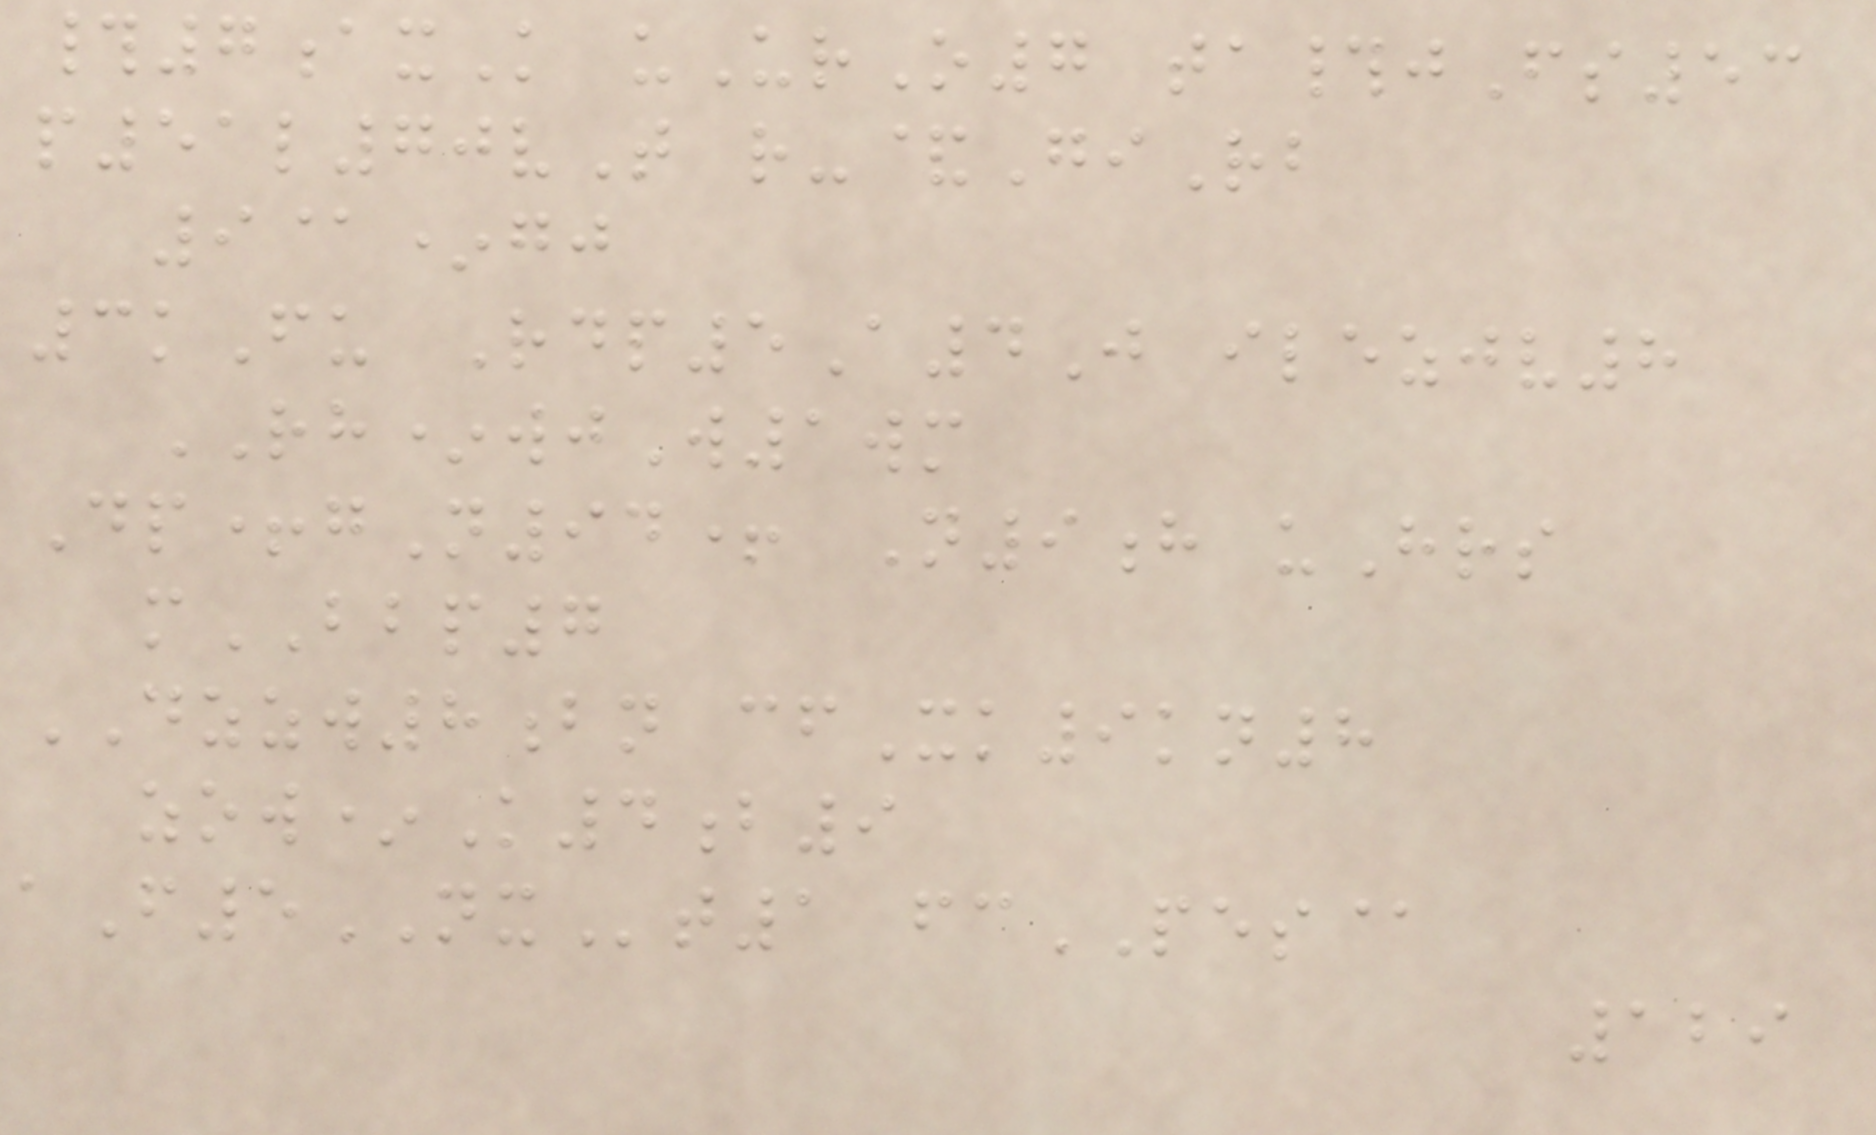#7axK uUrO7 ta#jFs53
p51l70vT r-&GiRb
9@*gj
3kFu Rdp5A4J ilezjv8
RH*wjW1wm
Dp+gN94+ N9h uHrs
mBBP7
DZZW8bn cfXk9kn8
zow*K4b9
aF5NXt1 fcPES@
129
